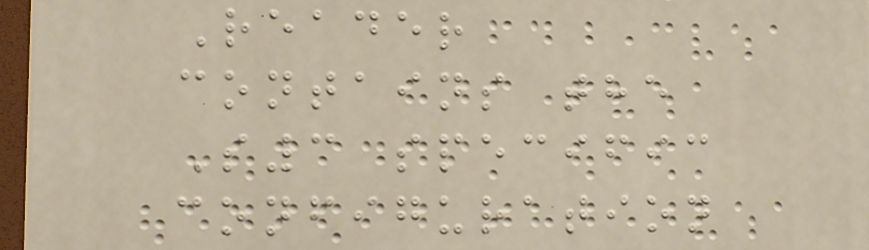Reader
contains the
S3 specific
configuration
